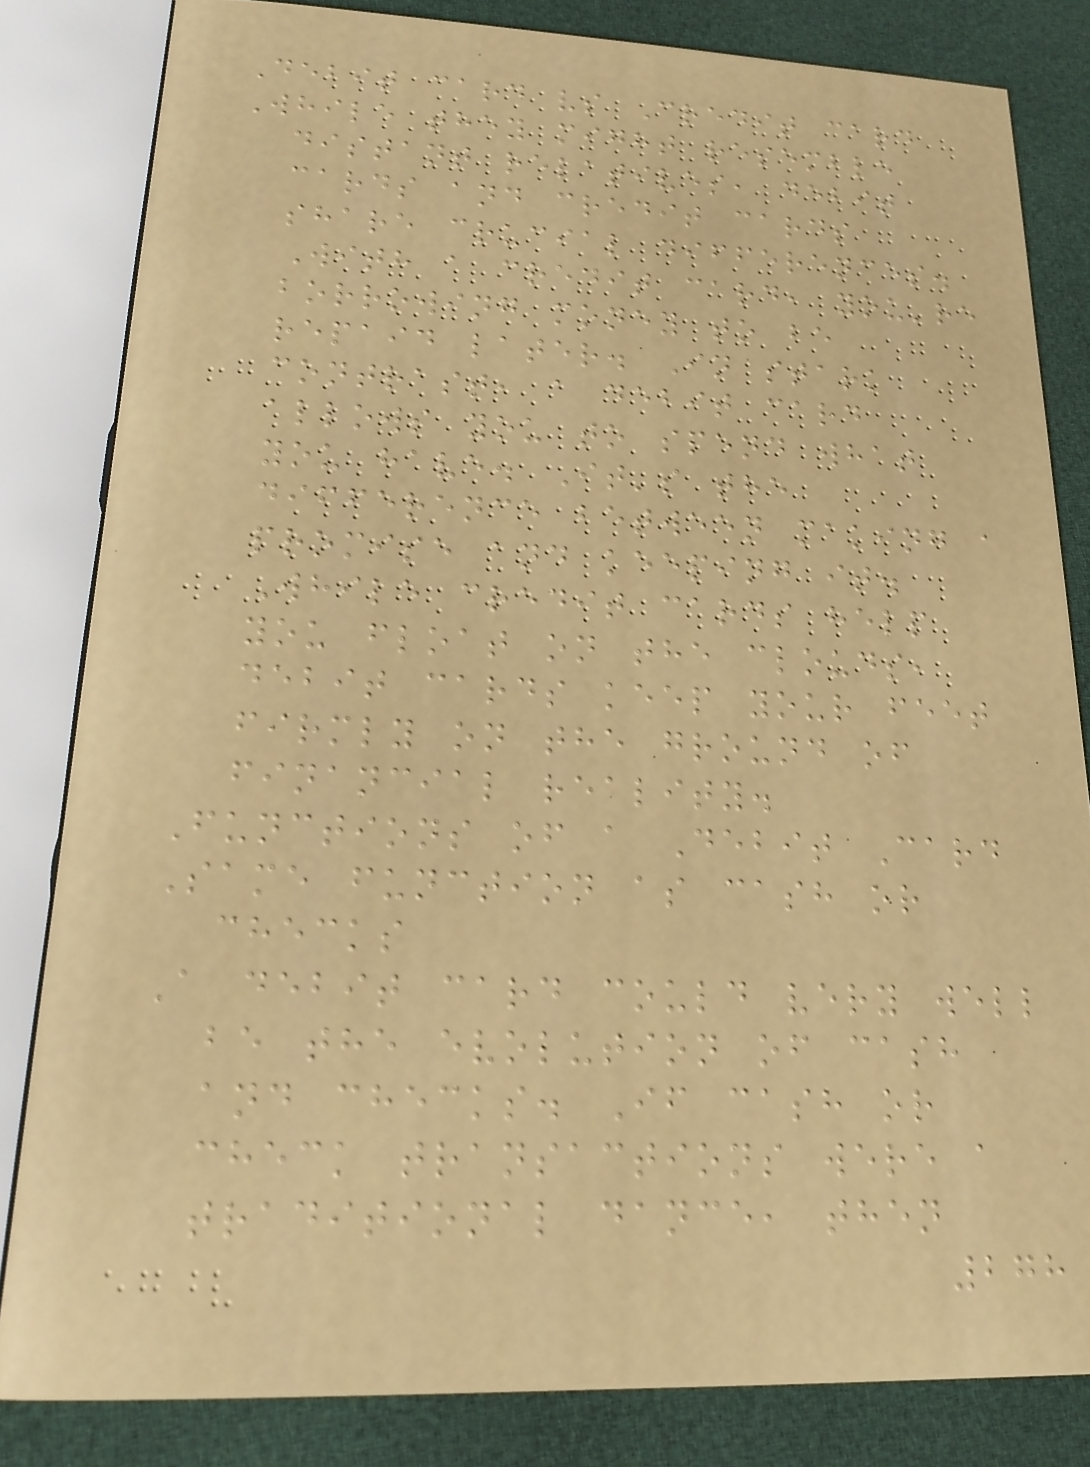Debit card vs Credit card
While they might resemble
distant relatives, debit
cards and credit cards
share crucial differences.
With a credit card, you're
borrowing money to be
repaid later. In stark
contrast, a debit card
allows you to spend what
you have. It's the
difference between making a
promise and keeping it.
While credit cards help
you float on the clouds,
debit cards keep your feet
firmly on the ground of
financial reality.
Functions of a Debit Card
Same function as cash or
checks
A debit card could very well
be the evolution of cash
and checks. If cash or
check transactions were a
traditional dance, then
278
